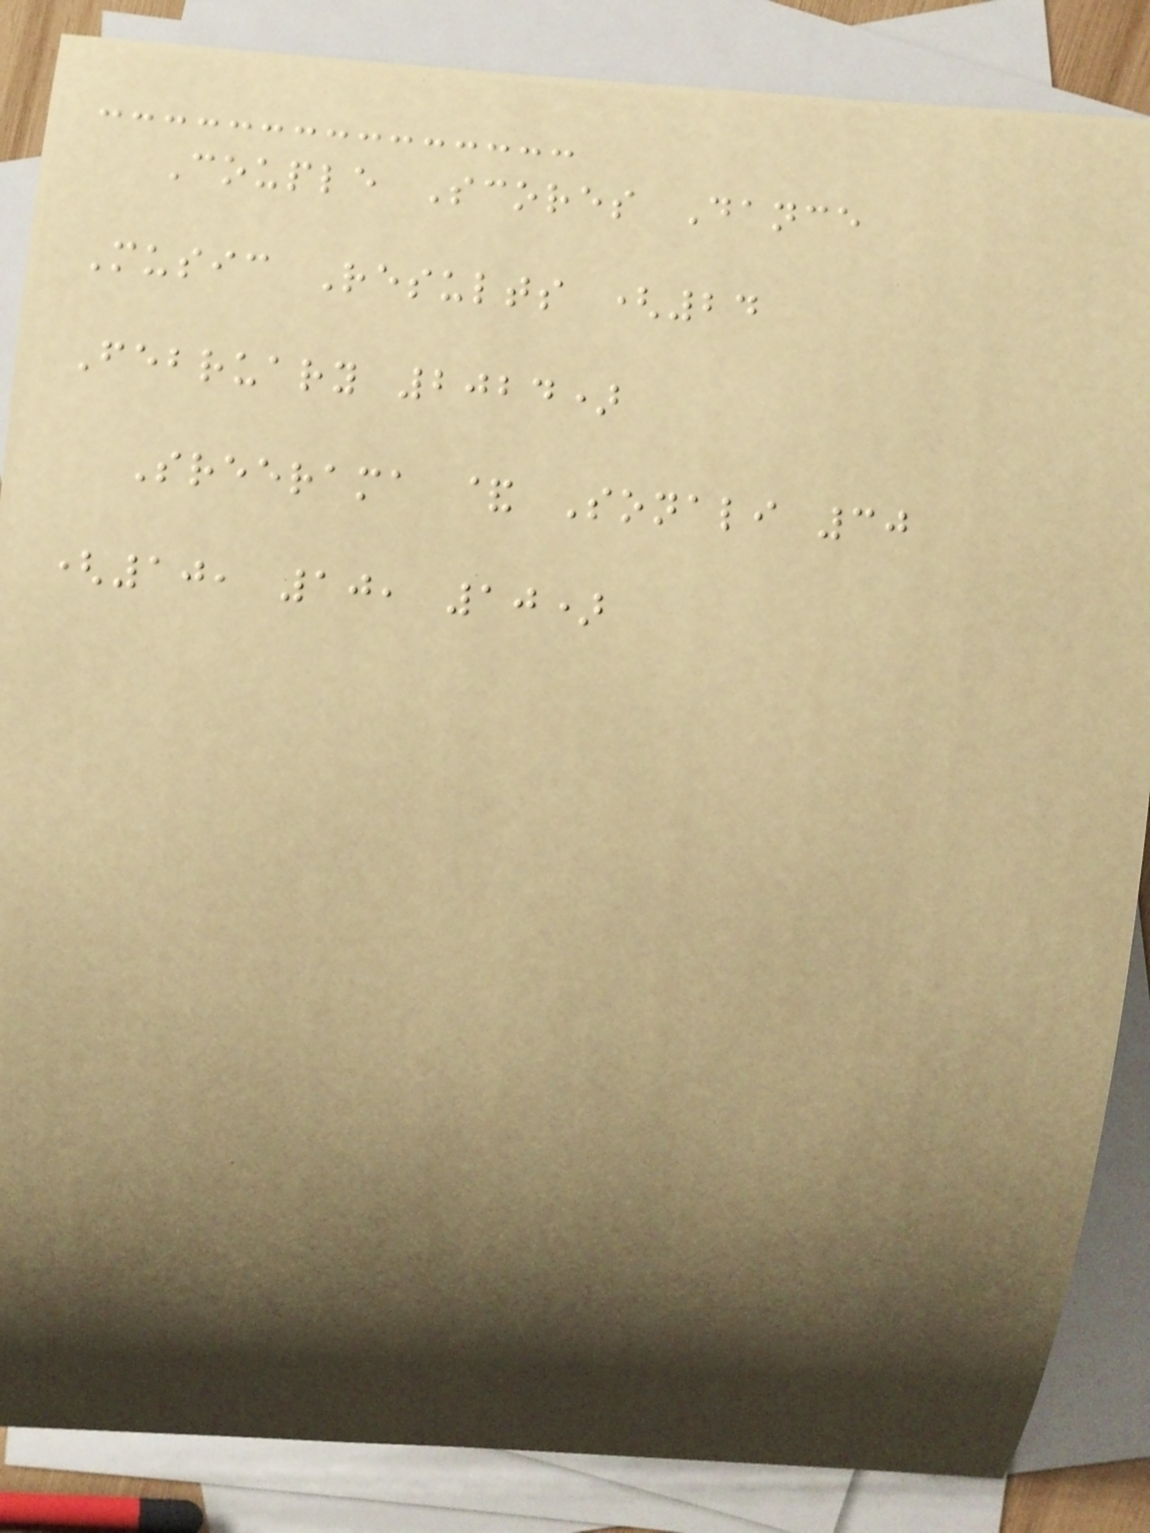Couple Scores Dance
Music Results (24
February 2024)
Sreerama & Sonali 30
(10, 10, 10)
